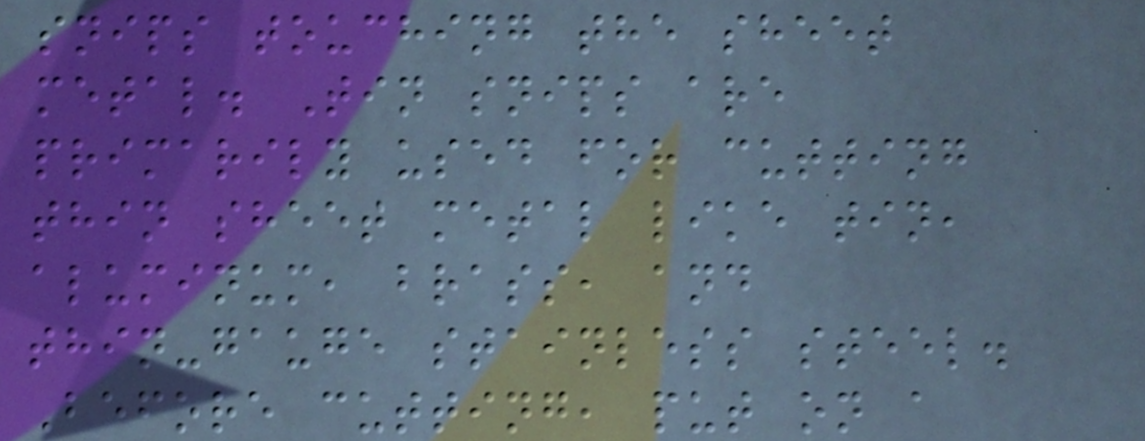snips touching the sheet
metal. Tin snips are
primarily used for cutting
thin sheet metal like tin,
aluminum, brass, and
thin-gauge stainless steel.
Before cutting, put on a
